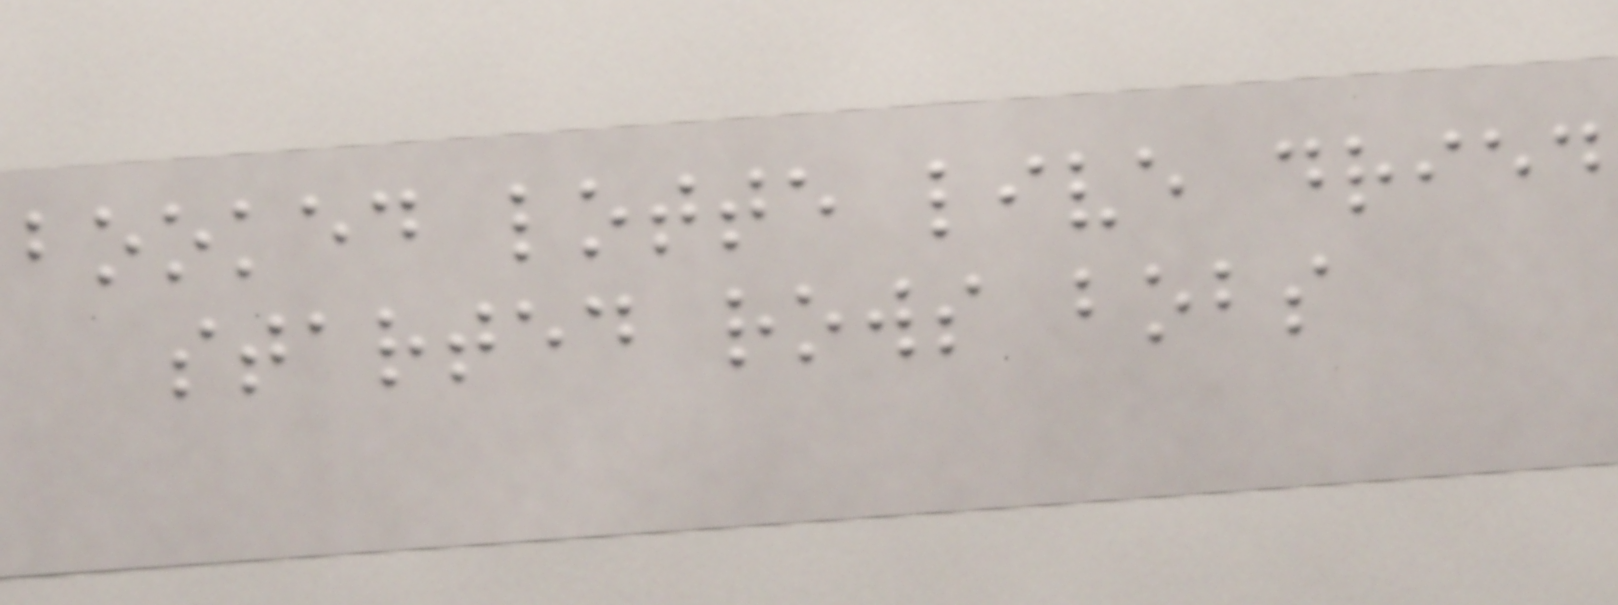booked lotte live dried
started rows bobs
